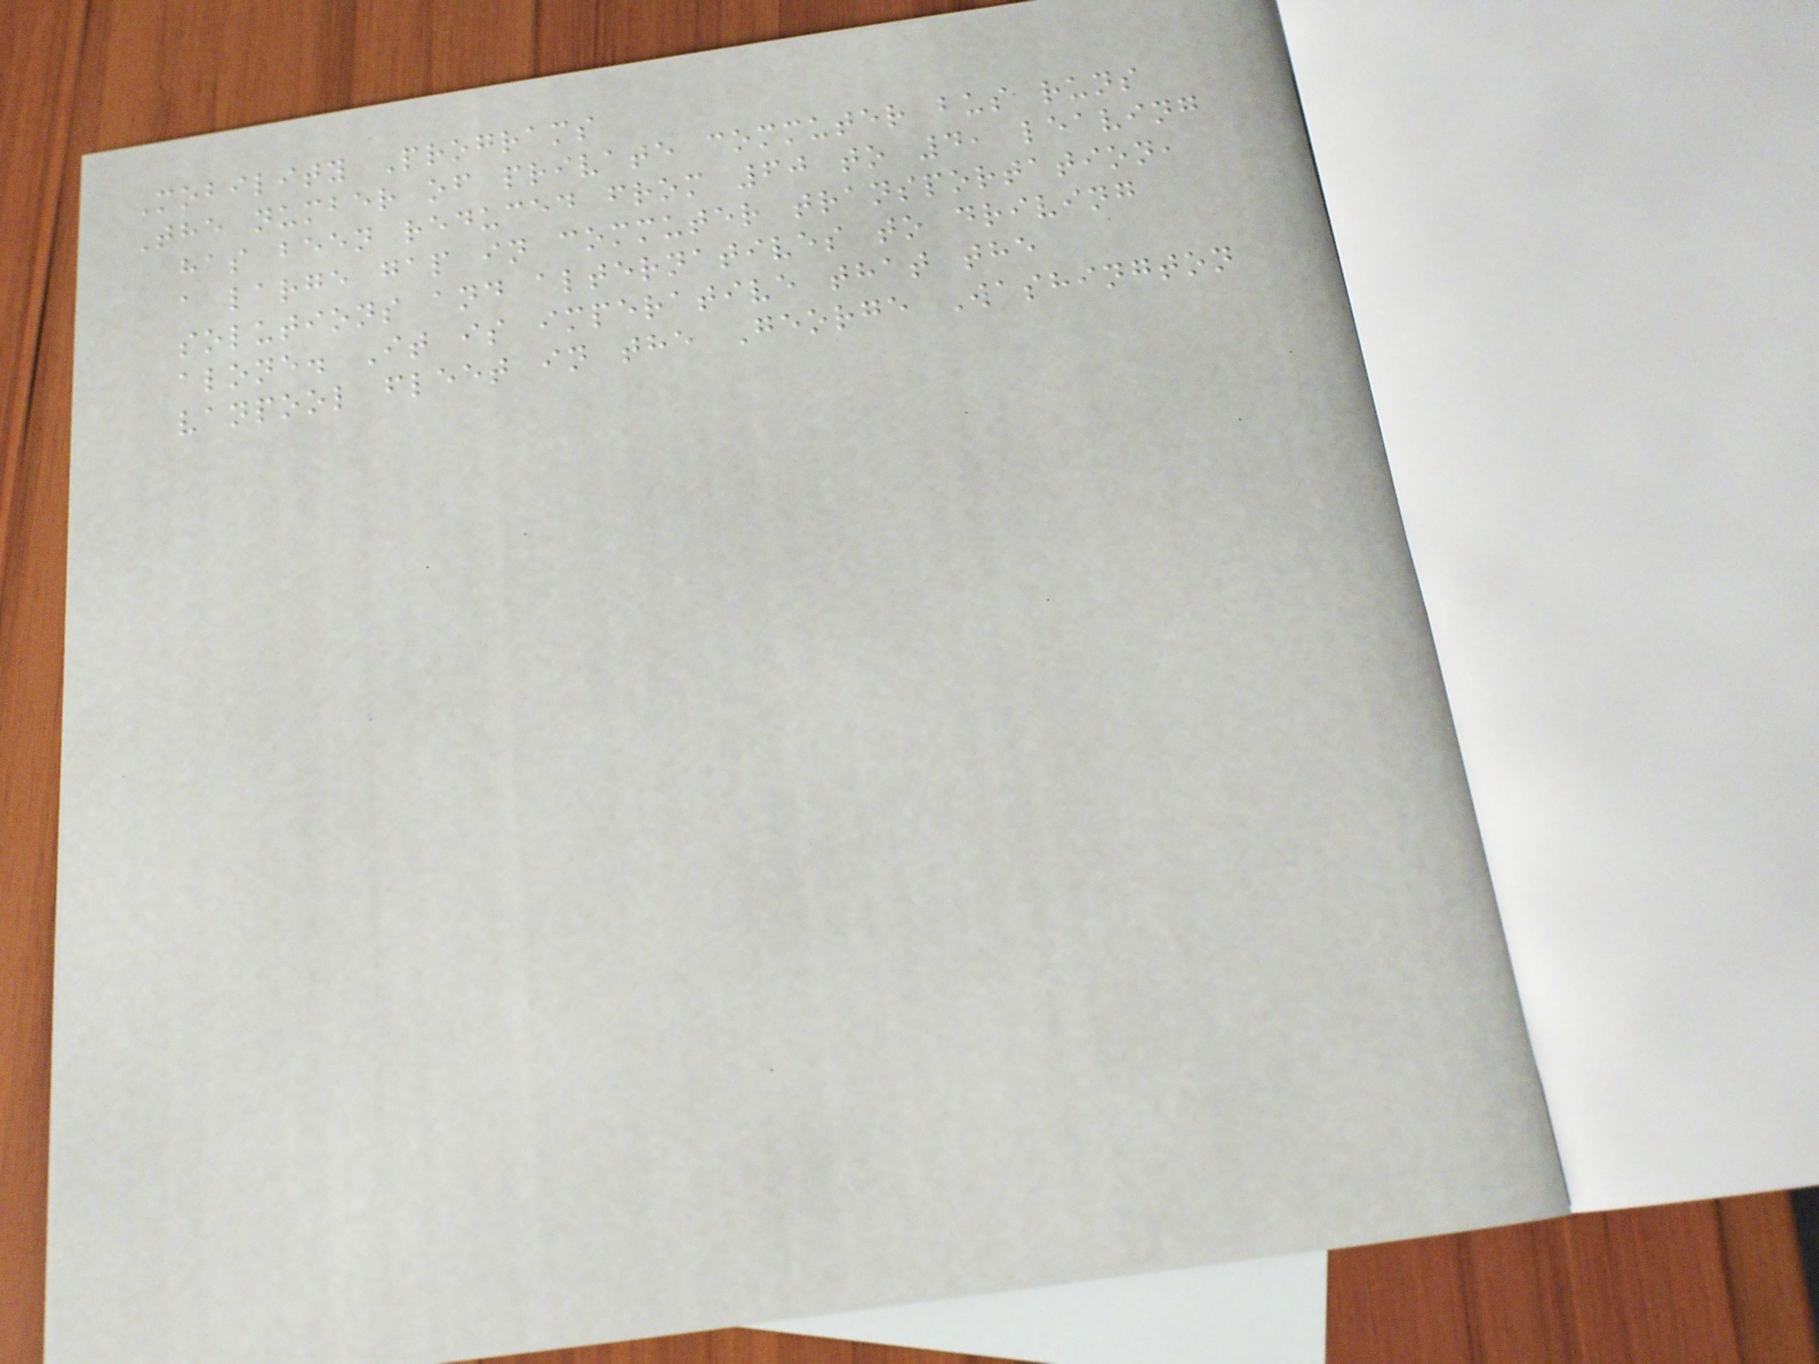Mobility Programs
The number of private commuter bus runs
has been reduced from 60 to 4, leaving
a large gap in commuter transportation,
solutions and alternatives to driving
alone. It is imperative that the
vanpool fleet in the George Washington
